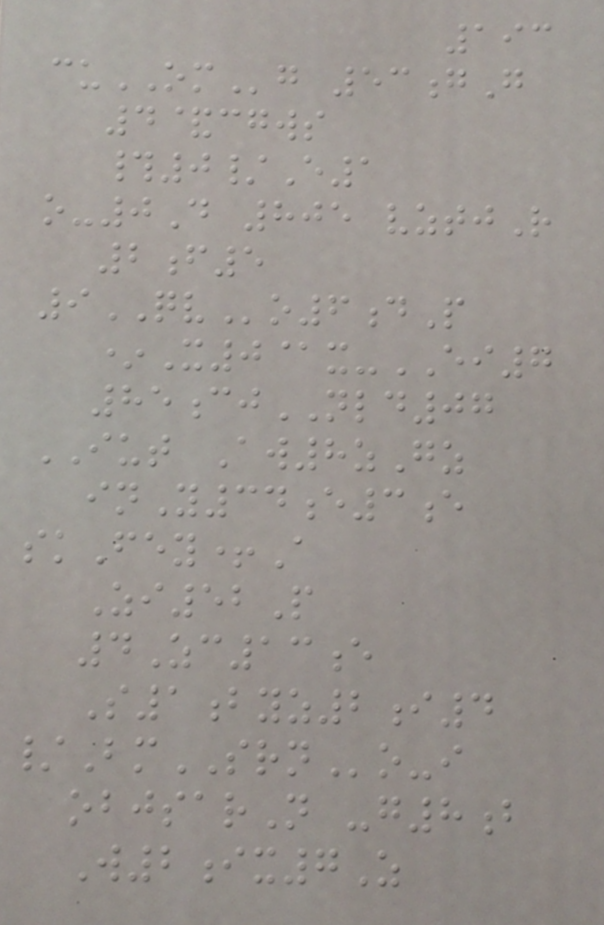193
cuOMg 53gG
4&cgws
#0/E1
o-0D 805 vztjR
2f5
9QVo6dP
*X0@x-EI7
85cjNLD07
IUT Aw8zGz
inY34e3e
skFey+A
Zi52P
4Zc13e
S1byz2i4
/BmSRNo-i
objsarN -g8b
W2ix7Z
